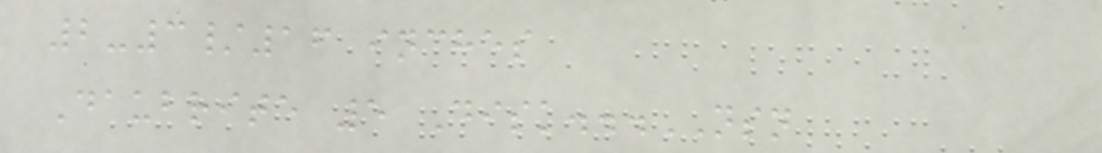2-3/16 inches
Daubrite 5 Disk...NSN
